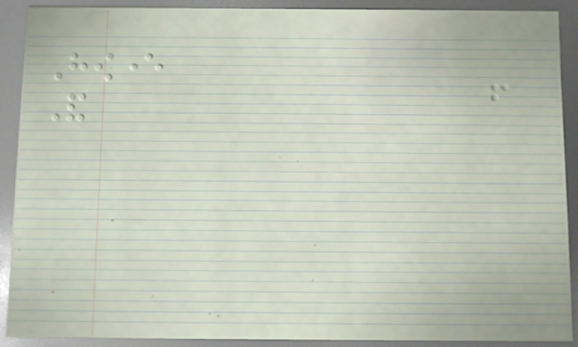However
And
